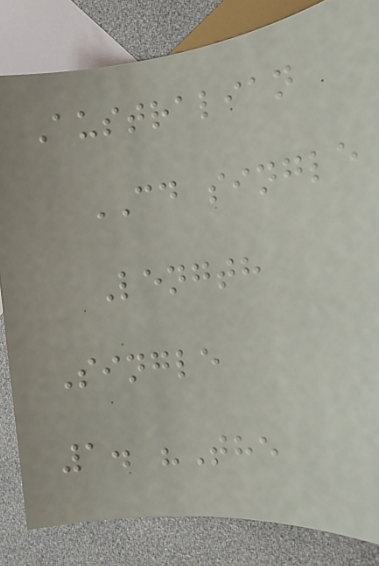Australian
CD single
Length
Single
1. "The
